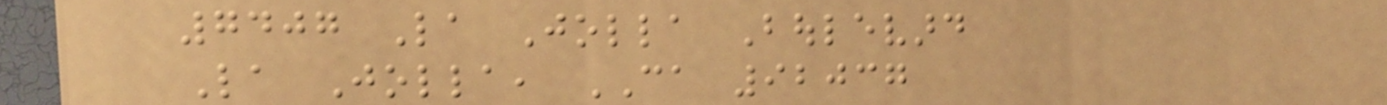7407 La Jolla Boulevard
La Jolla, CA 92037
